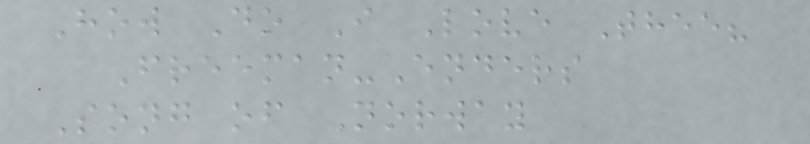How Do I Love Thee?
Freeman-Enders
Song of Norway
